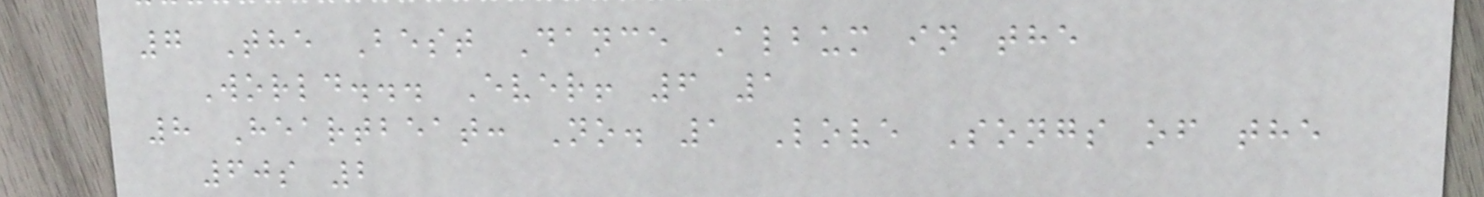7 The Best Dance Album in the
World... Ever! 6 1
8 Heartbeat: No. 1 Love Songs of the
60s 2
